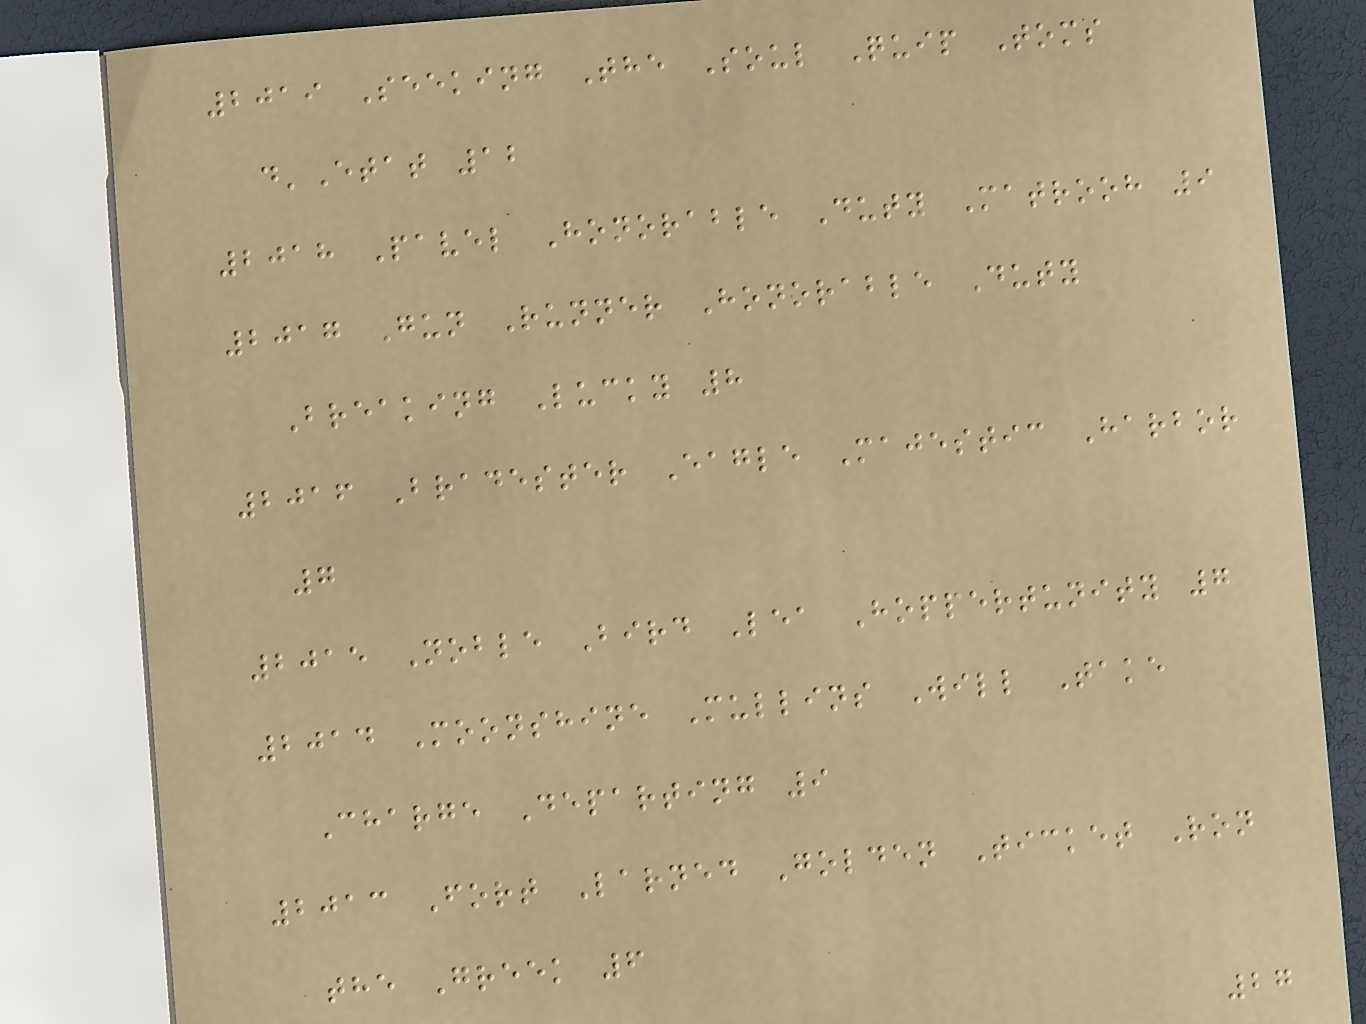2019 Seeking The Soul Quip Toms
d'Etat 12
2018 Pavel Honorable Duty Matrooh 9
2017 Gun Runner Honorable Duty
Breaking Lucky 8
2016 Bradester Eagle Majestic Harbor
7
2015 Noble Bird Lea Hoppertunity 7
2014 Moonshine Mullins Will Take
Charge Departing 9
2013 Fort Larned Golden Ticket Ron
the Greek 6
27
